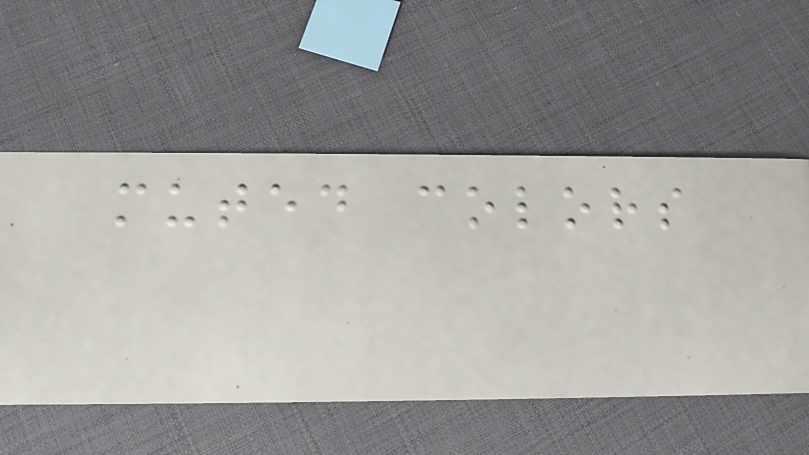muted colors
